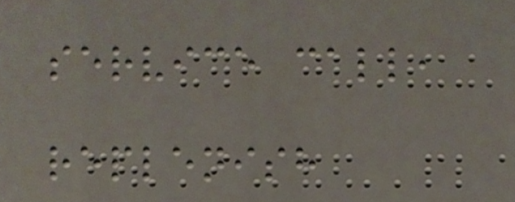service call,
replenish
